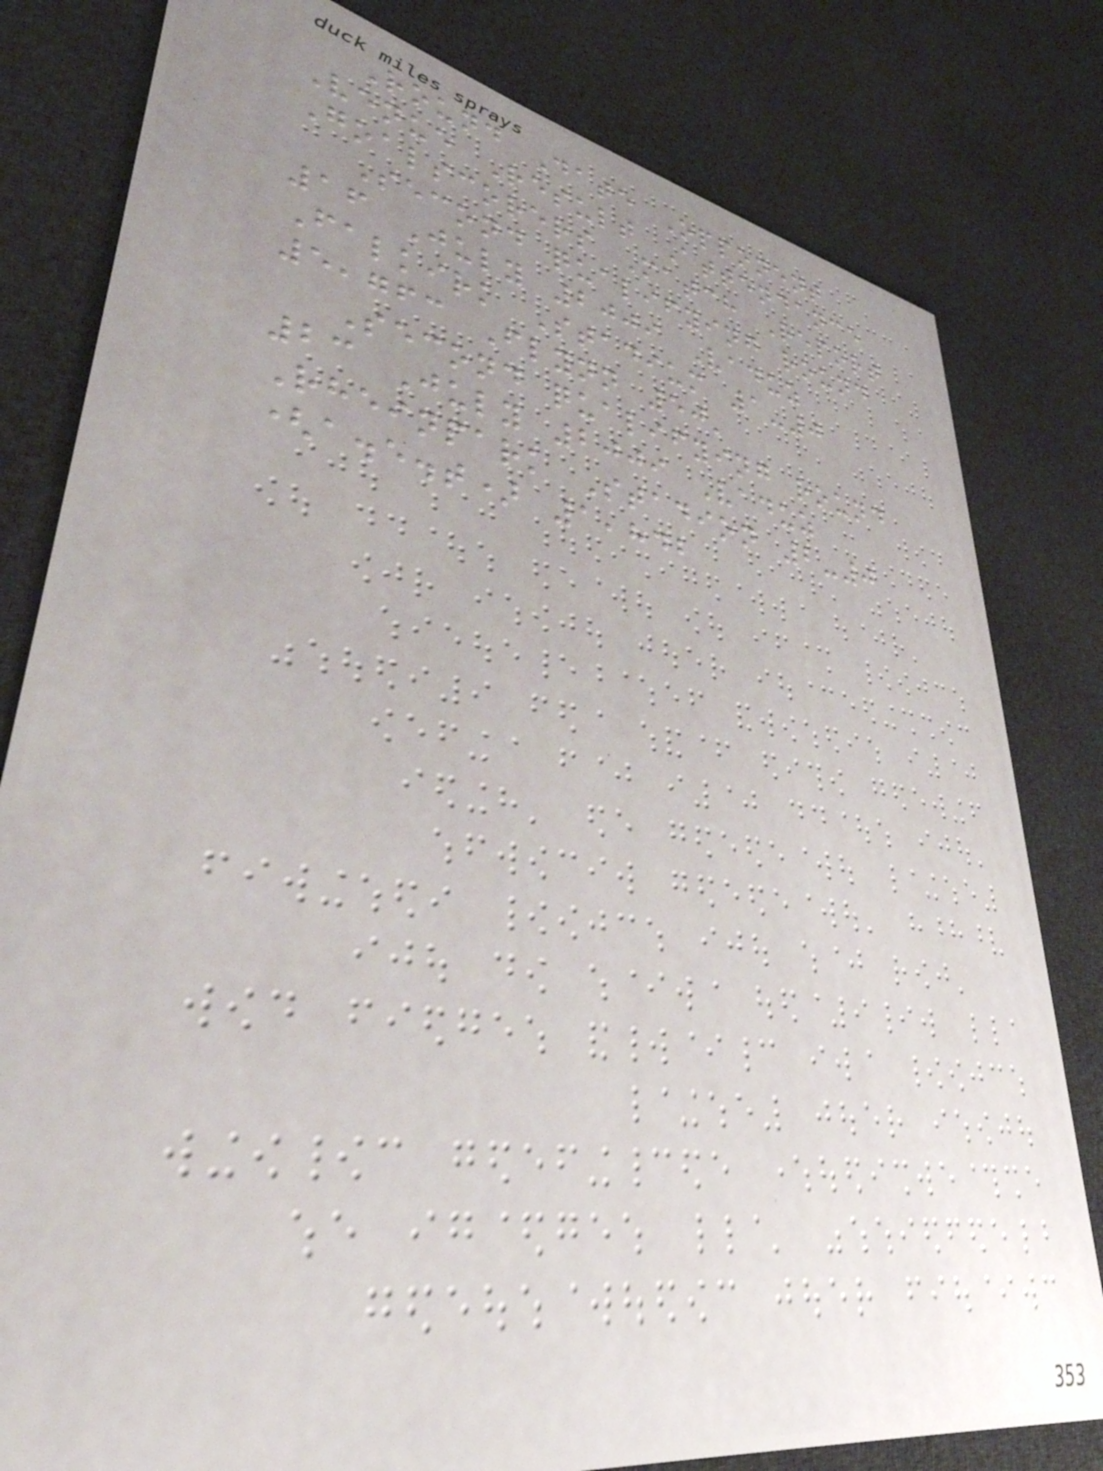Round Date Opponent
Venue Result Attendance
Goalscorers Match Report
Second qualifying round
16 July 2009 Vaduz
Falkirk Stadium 1-0
5,763 Flynn 50'
Second qualifying round
23 July 2009 Vaduz
Rheinpark Stadion 2-0
(a.e.t) 1,842
